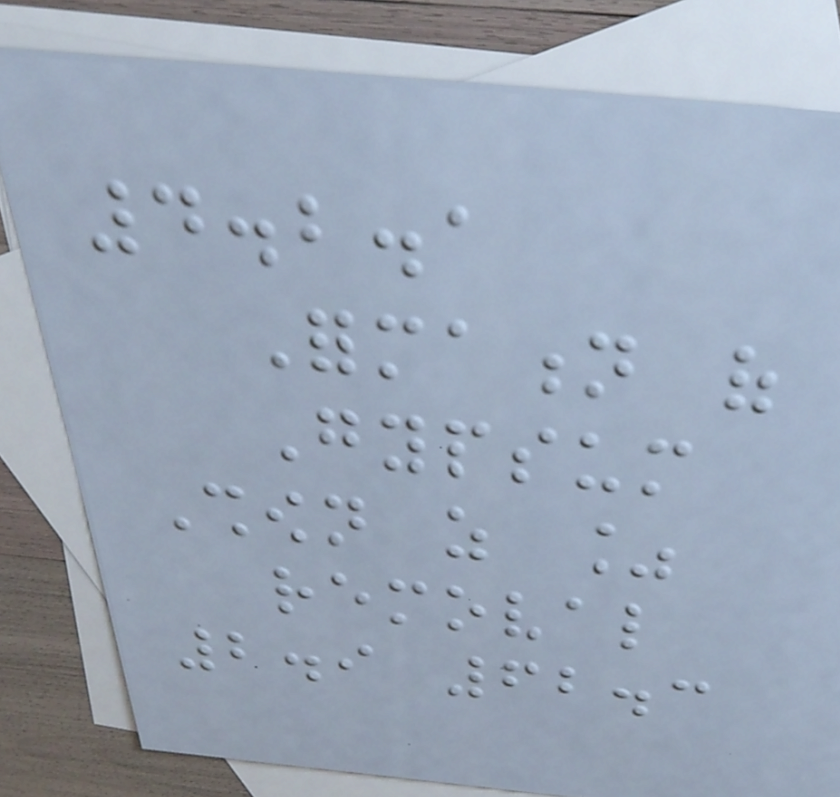4.2.1
Formation of
Gypsum
Shown as %
removal
2.9 62.3
